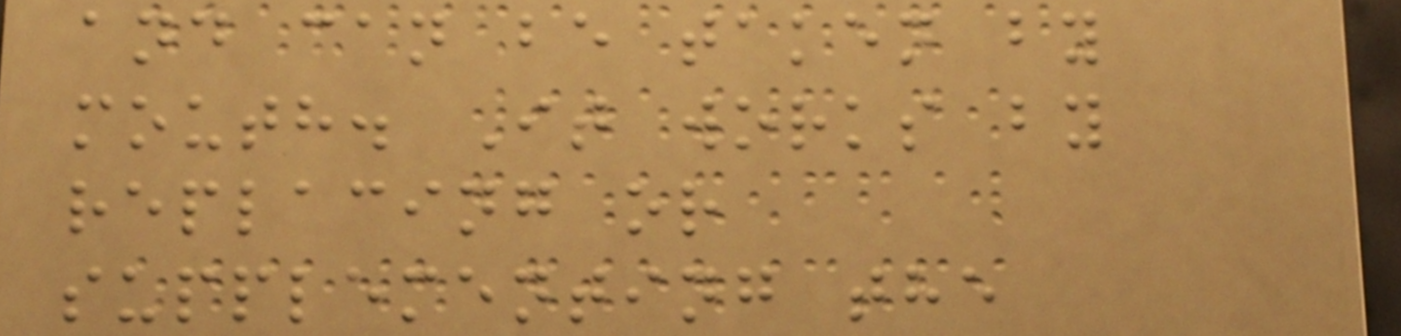and can be taken by
mouth. It works by
replacing or
supplementing the
